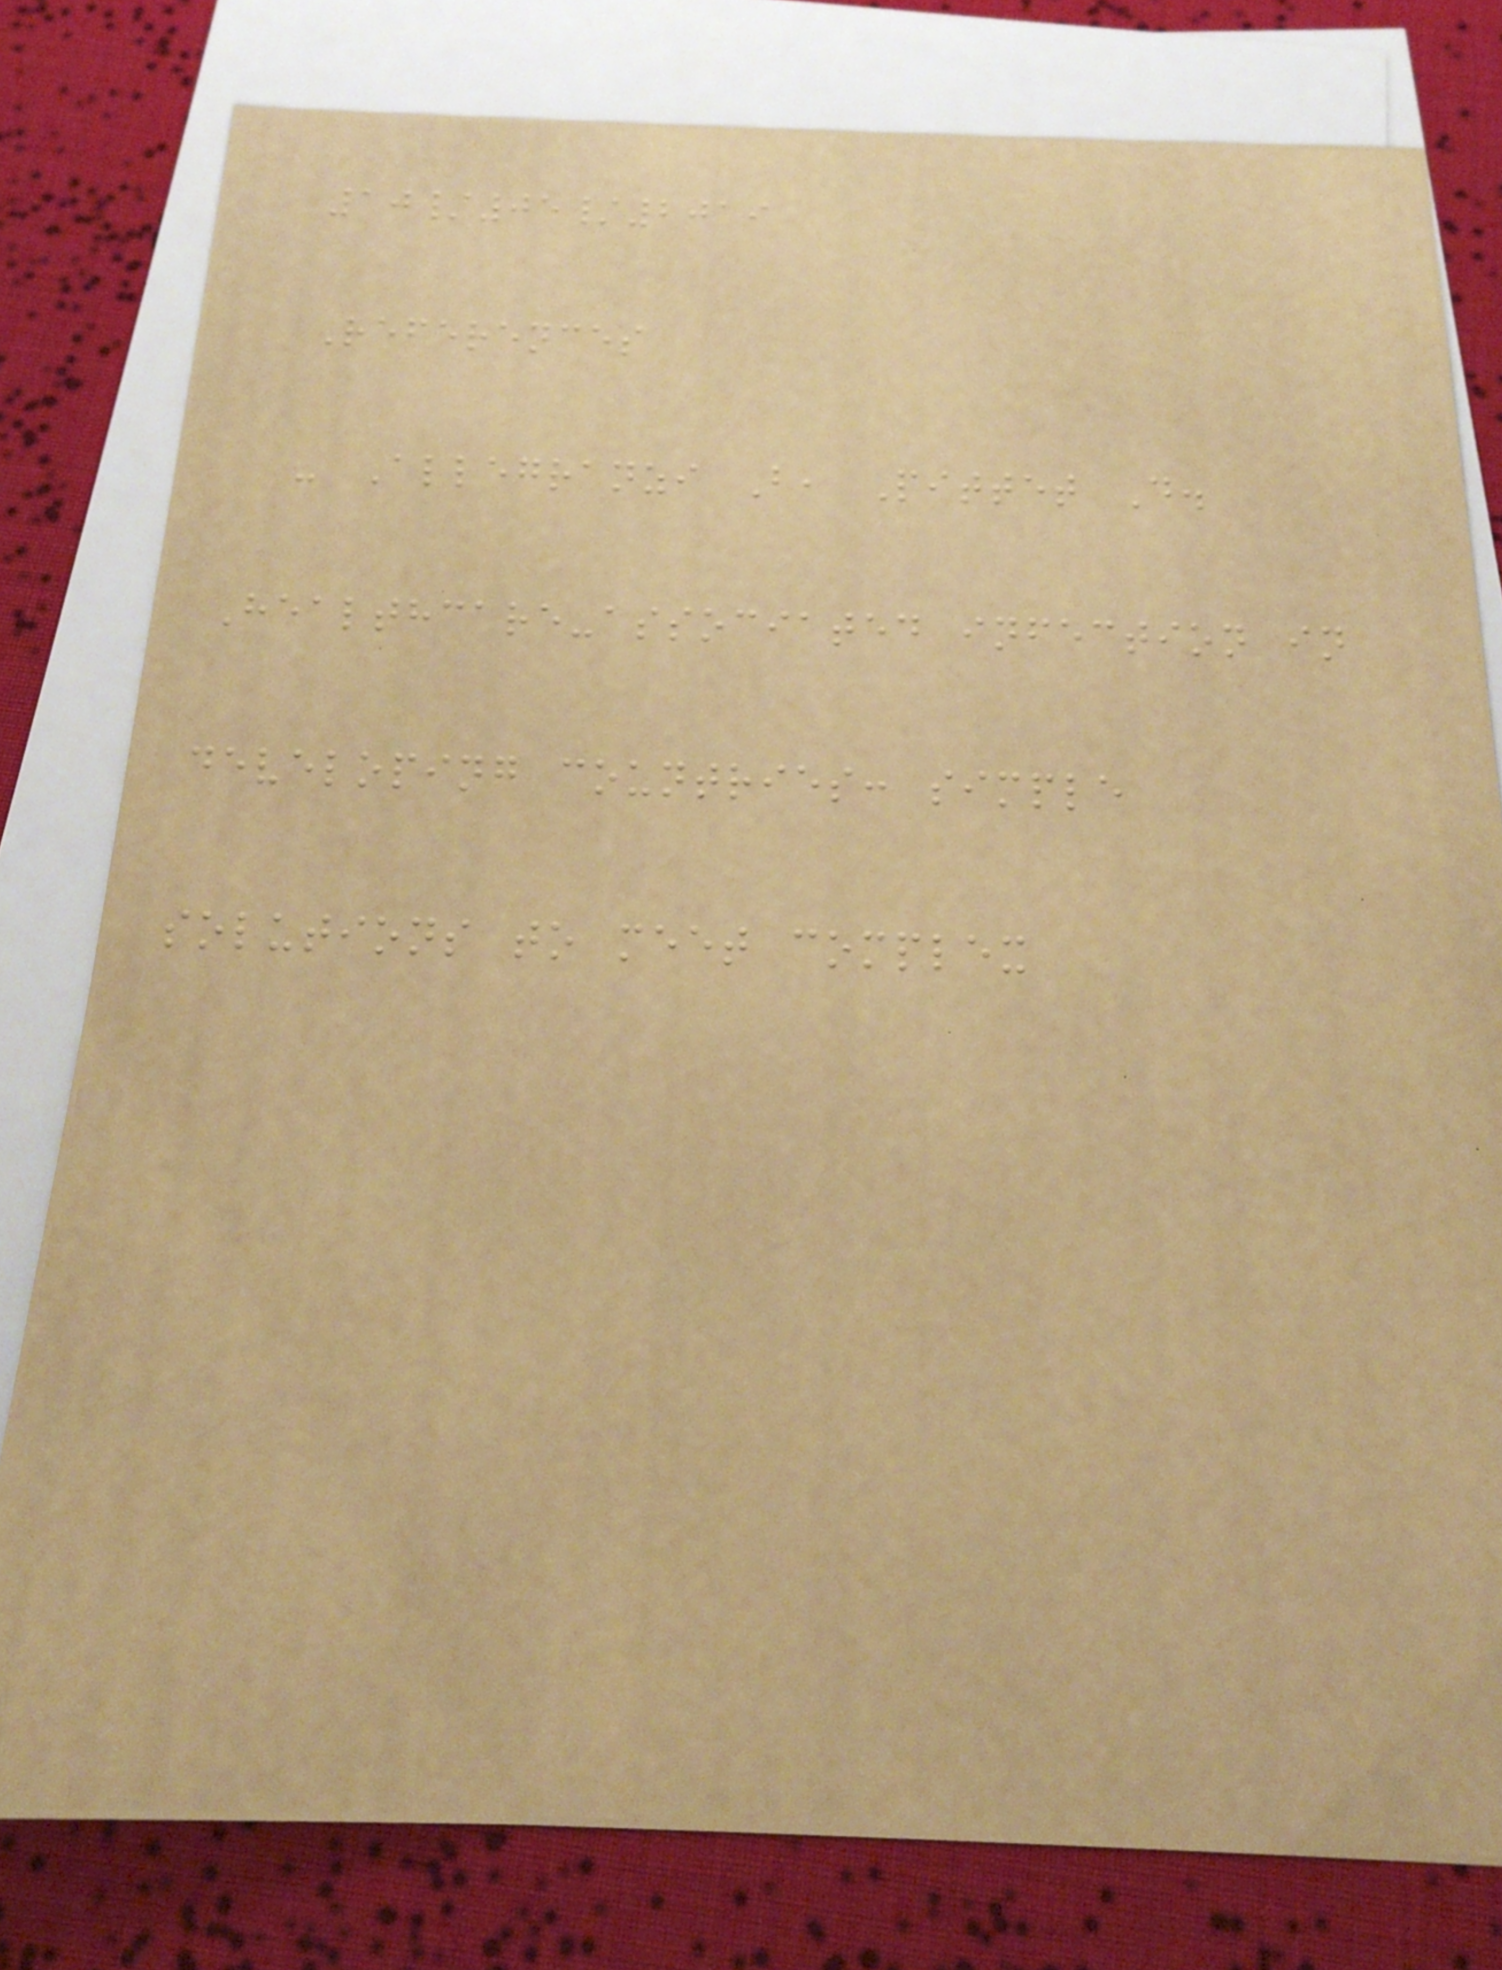10/05/2019
References
- Allegranzi B, Pittet D.
Healthcare-associated infection in
developing countries: simple
solutions to meet complex
